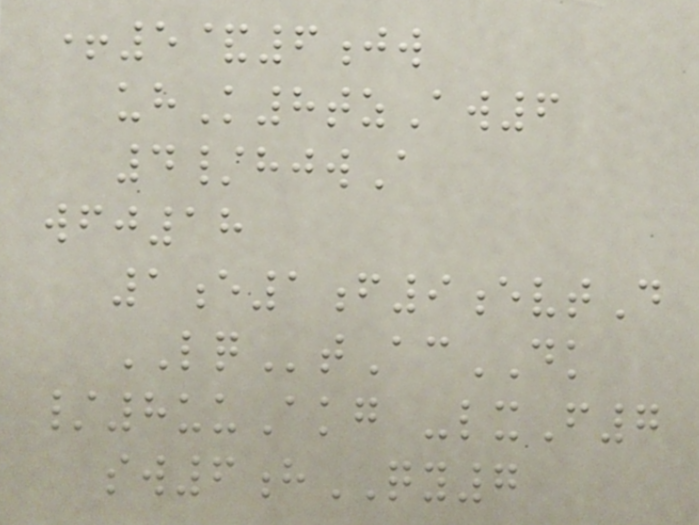+5&6jw
uhK8tzAw6
4/hjwA
wfj18
1e1f9evtD
LQtAcDK
/8uuAkg -lxF7
sw6hQY7
